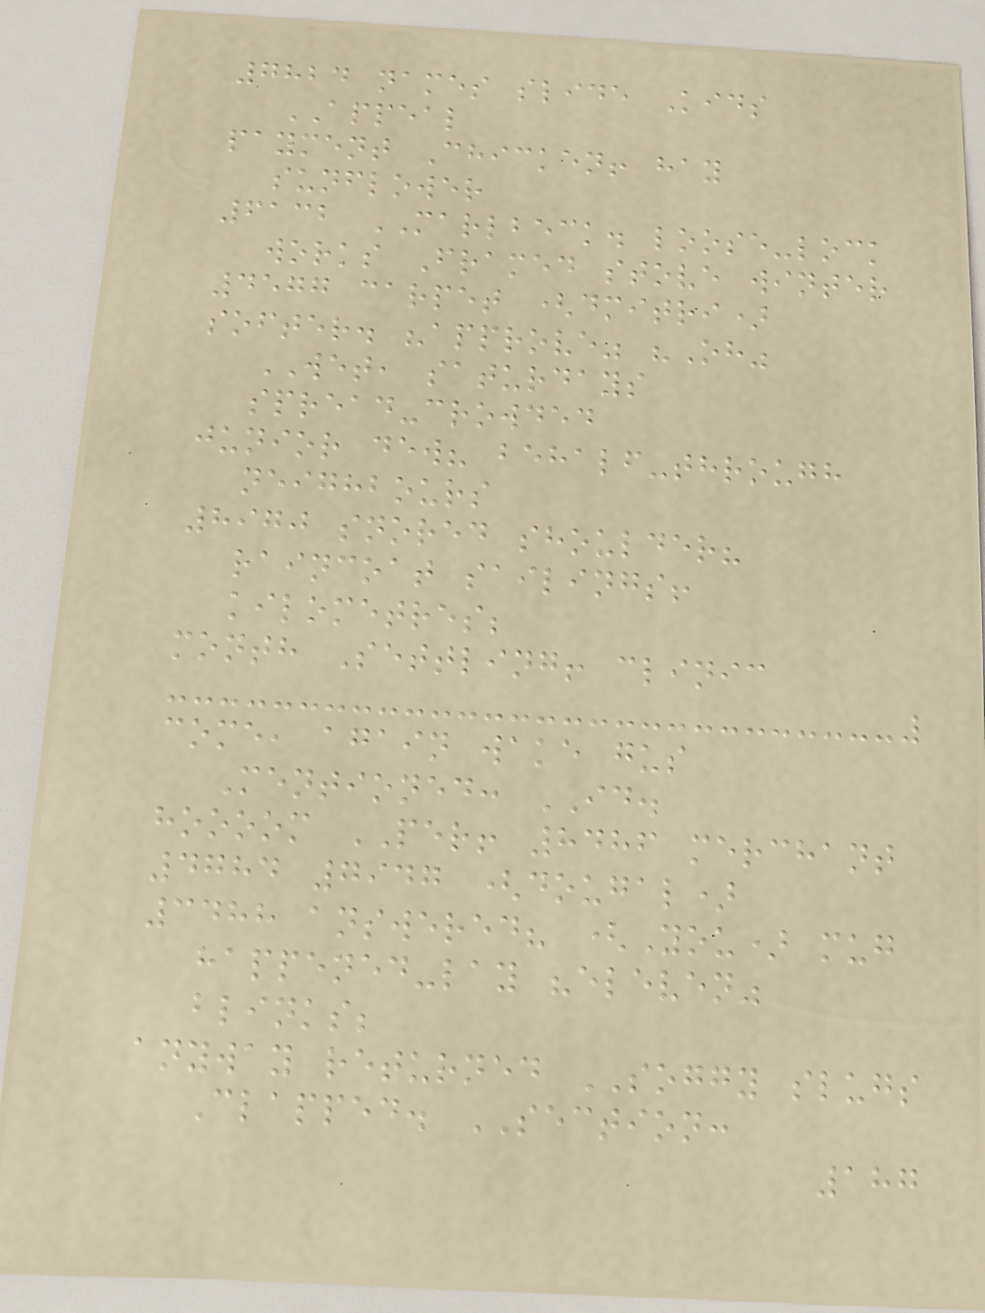7824 names slide Kids
APPEAL
payment Chicken! hay
sunflower
6132 MARLBECK. loose-lock
works Framed stove winter
4577 carpet (dmitri)
softer. "approve" "Oh"
WET, saturdays
spread-crowded
junior dew? behalf-through
neighbours
8970 snored shoulder?
raincoat sailings!
kilometres;
month Settling! clinic
come, again wake gus
Mentioned: ID.
hoooom PER! 8486 merchant
4784 7947 (dougal)
3488 answered? (You) mug
happened-lay "eleven"
blinks;
anyway returned SOGGY slugs
Clapped. SECTION:
187
